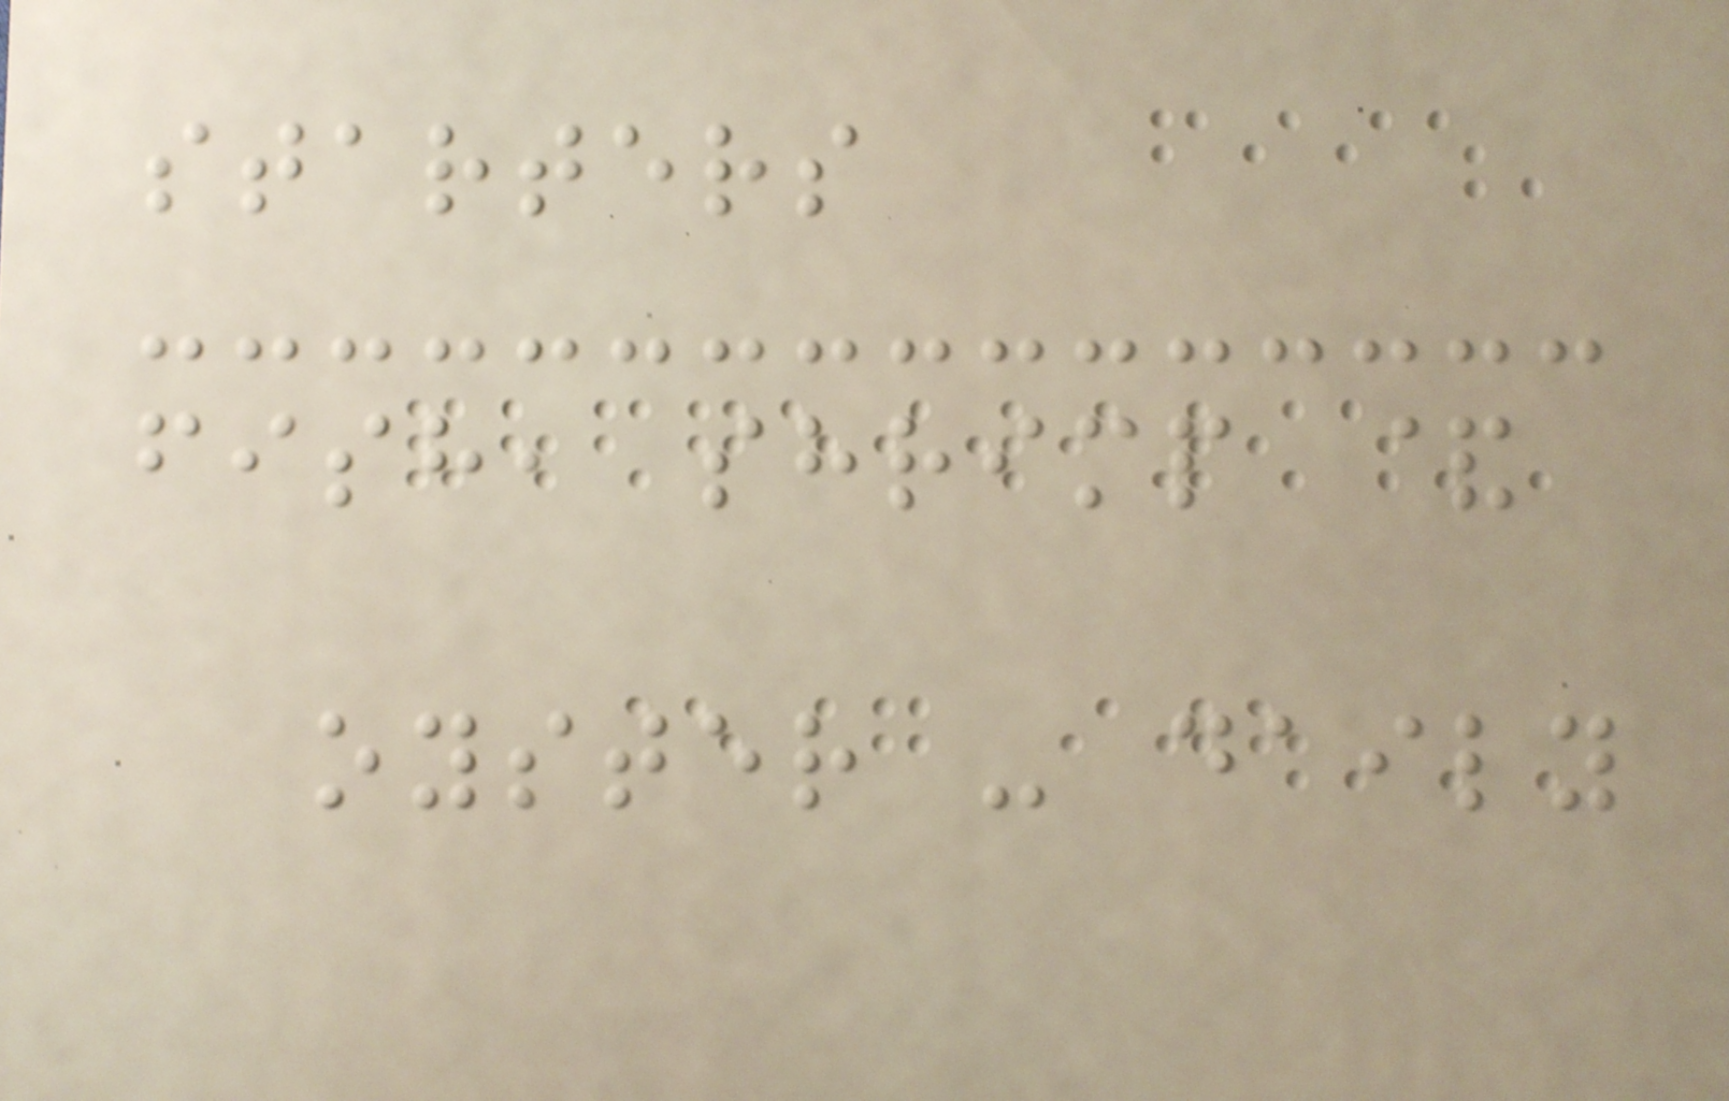starters
fish, shrimp &
oyster - daily
